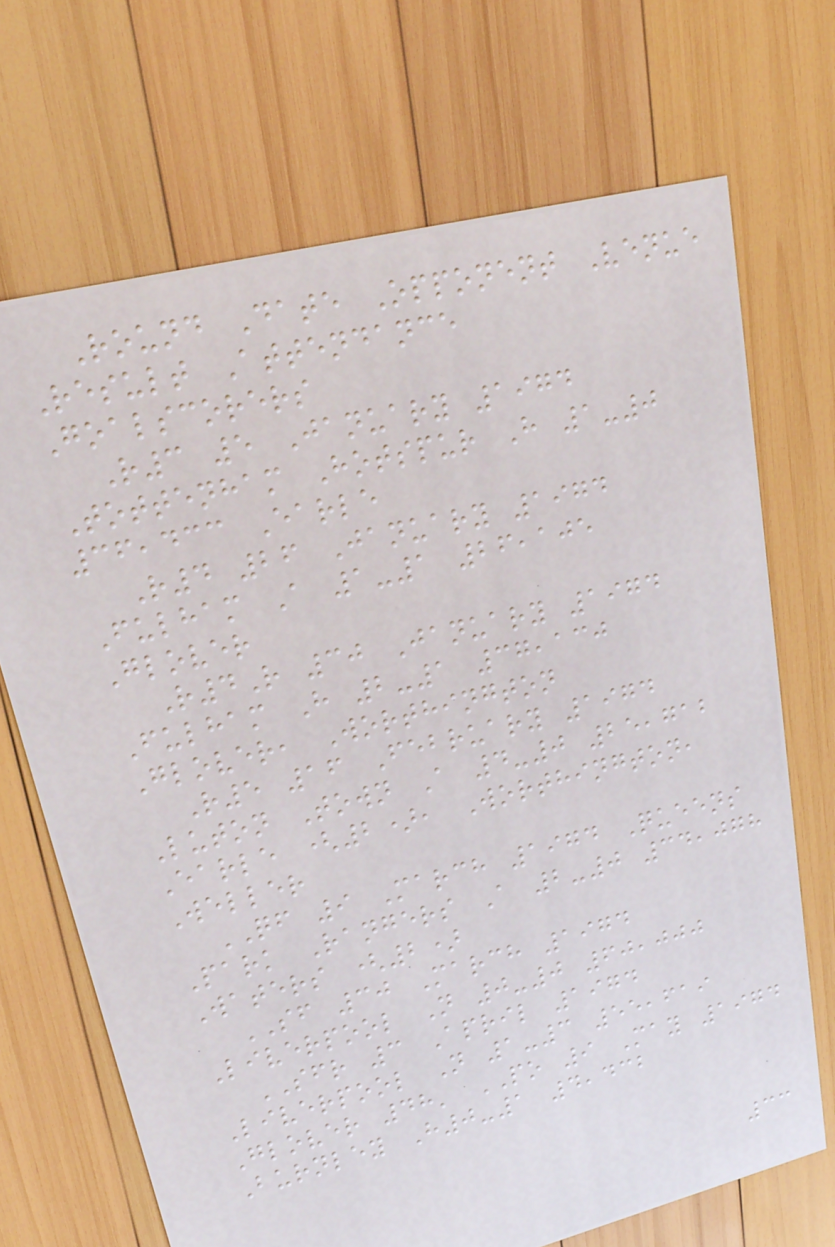Round Date Opponent Venue
Result Attendance
Goalscorers
R3 5 January 1974
Tottenham Hotspur H 1-0
36,433 Earle
R4 26 January 1974
Fulham A 1-1 26,105
Glover
R4R 30 January 1974
Fulham H 2-1 37,130
Glover, Worthington
R5 16 February 1974
Luton Town A 4-0 25,712
Earle (2), Worthington,
Weller
QF 9 March 1974 Queens
Park Rangers A 2-0 34,078
Waters (2)
SF 30 March 1974
Liverpool N 0-0 60,000
SFR 3 April 1974
Liverpool N 1-3 55,619
Glover 48' PO 9 May 1974
Burnley H0-1 4,432
33
